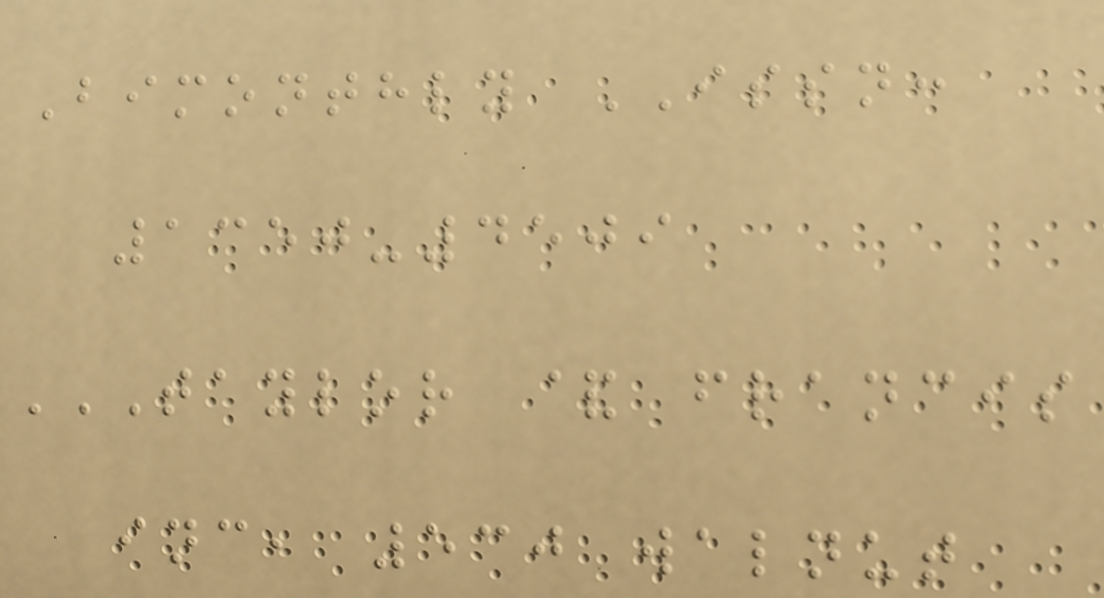Bimonthly ISSN:
1350-4509
TAYLOR & FRANCIS
INC, 530 WALNUT
